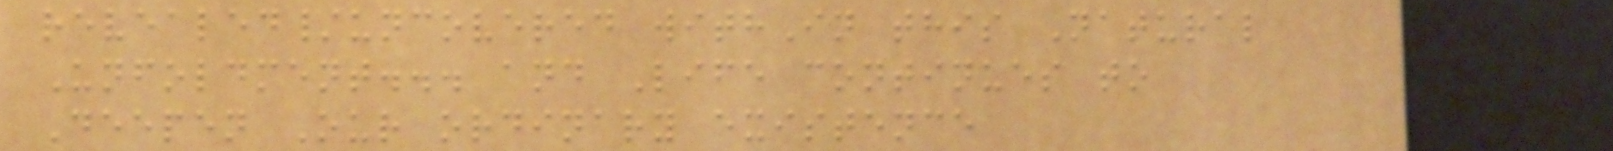revealed/uncovered withIn this Natural
Unfoldment... and Life continues to
Deepen Our ordinary existence
